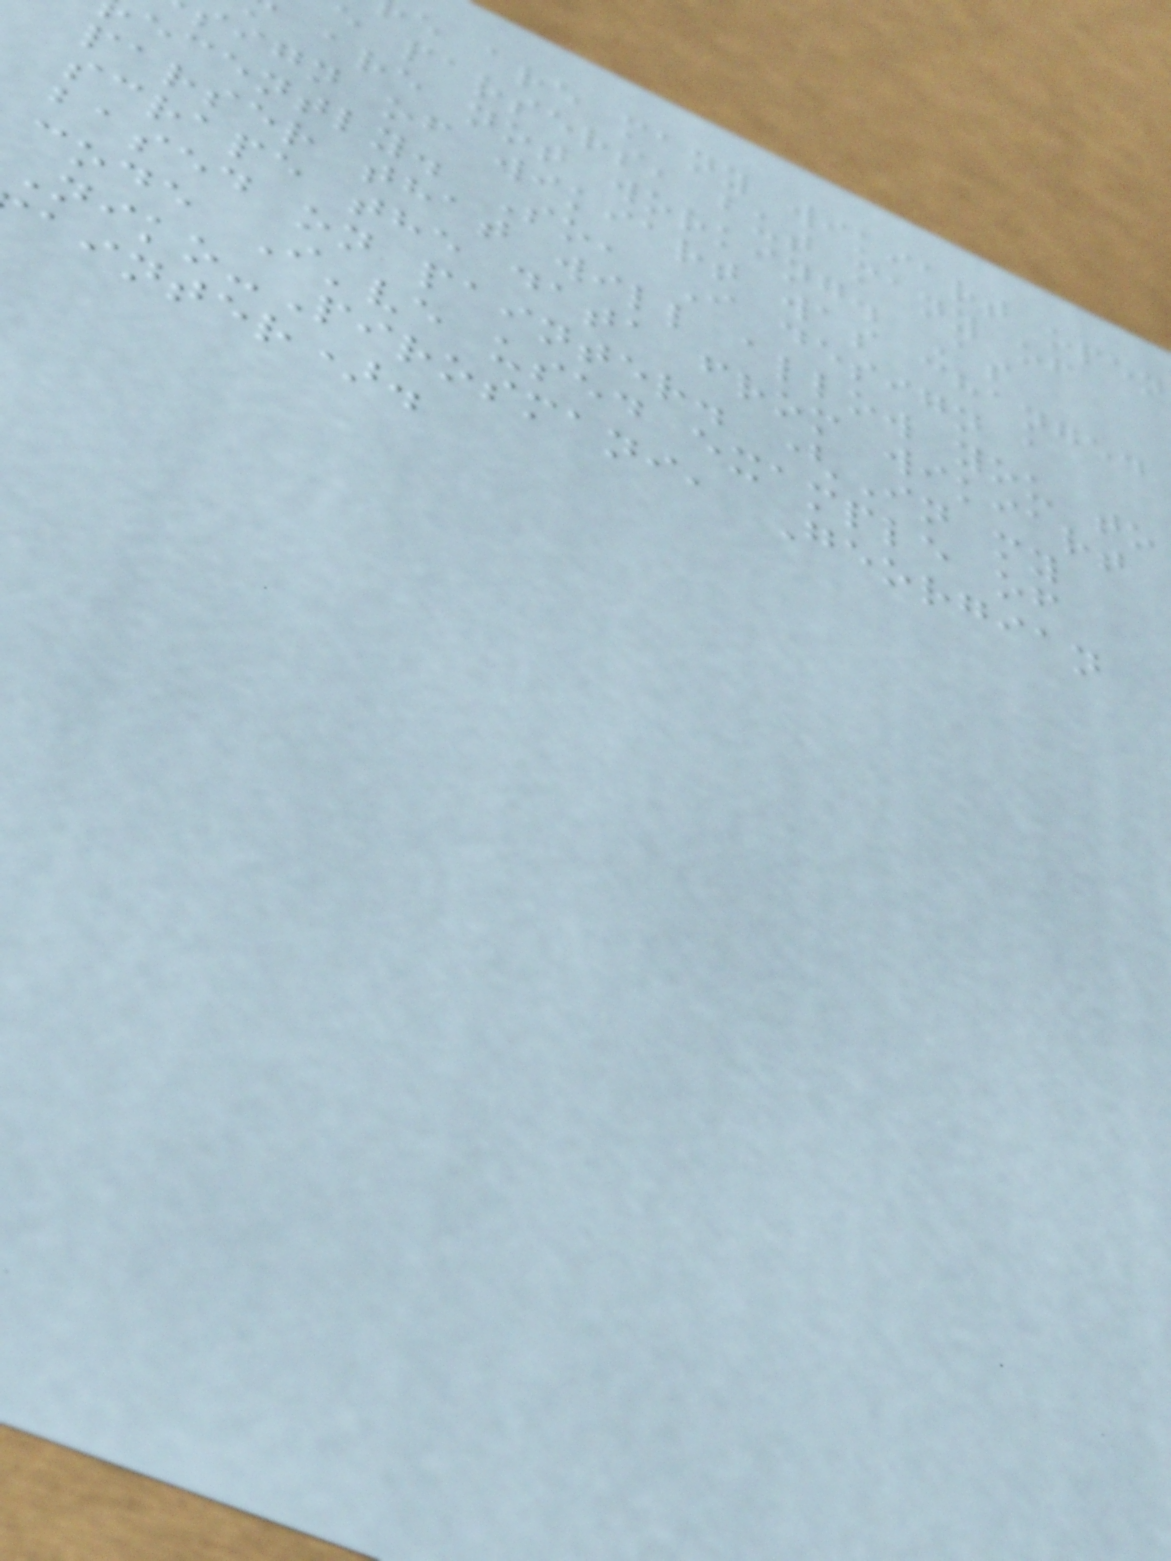e are many wikiart open
e parsers, but many of
are not working. As
sign of wikiart was changed
ecently. So, I design a
parser that will allow you to
scrape the data from wikiart
based on painter. (In my
code I've used example of
Niko-Pirosmani, Georgian
ainter).
